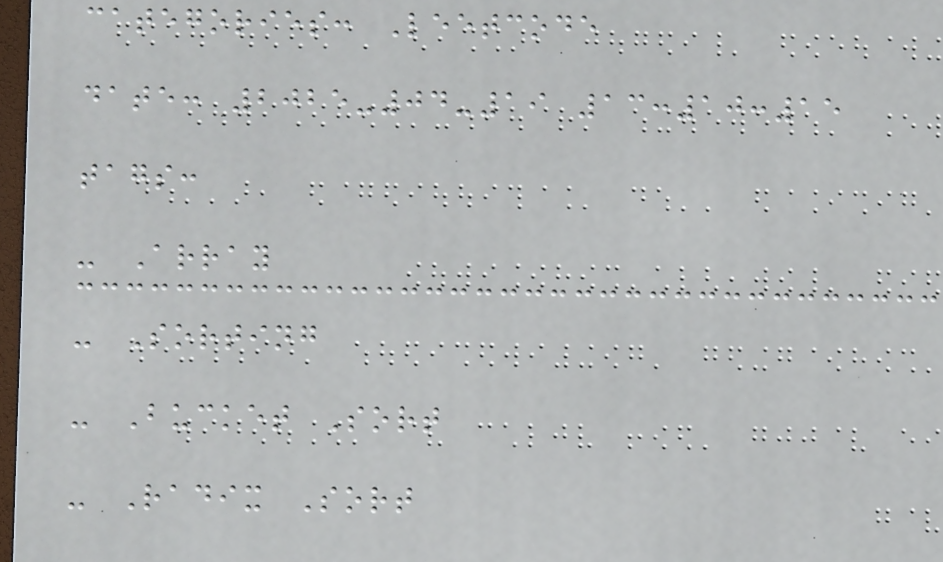categories: Leetcode
date: 2025-04-19 13:10:15
tags:
- Array
- Sorting
- Bucket Sort
- Radix Sort
